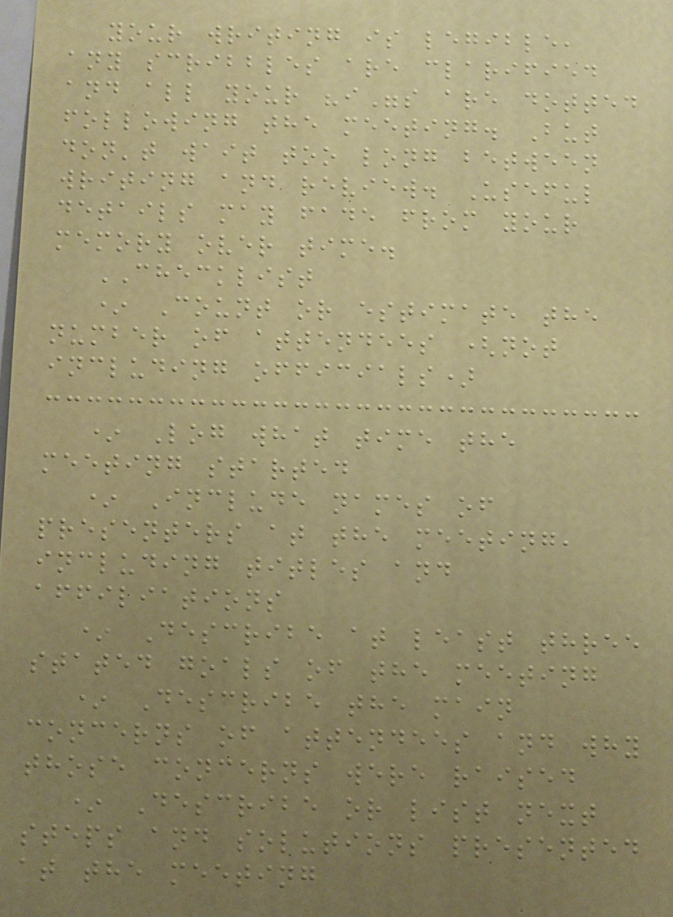your writing is legible,
any scribbles are clarified
and all your "i"s are dotted
following the meeting. But
don't wait too long between
writing and review. Useful
details may fade from your
memory over time.
CHECKLIST
* Count or estimate the
number of attendees (not
including officials)
* Log what time the
meeting started
* Include names of
presenters at the meeting,
including titles and
affiliations
* Describe at least three
stated goals of the meeting
* Describe the main
concerns of attendees and why
those concerns were raised
* Describe or list next
steps and solutions presented
at the meeting
